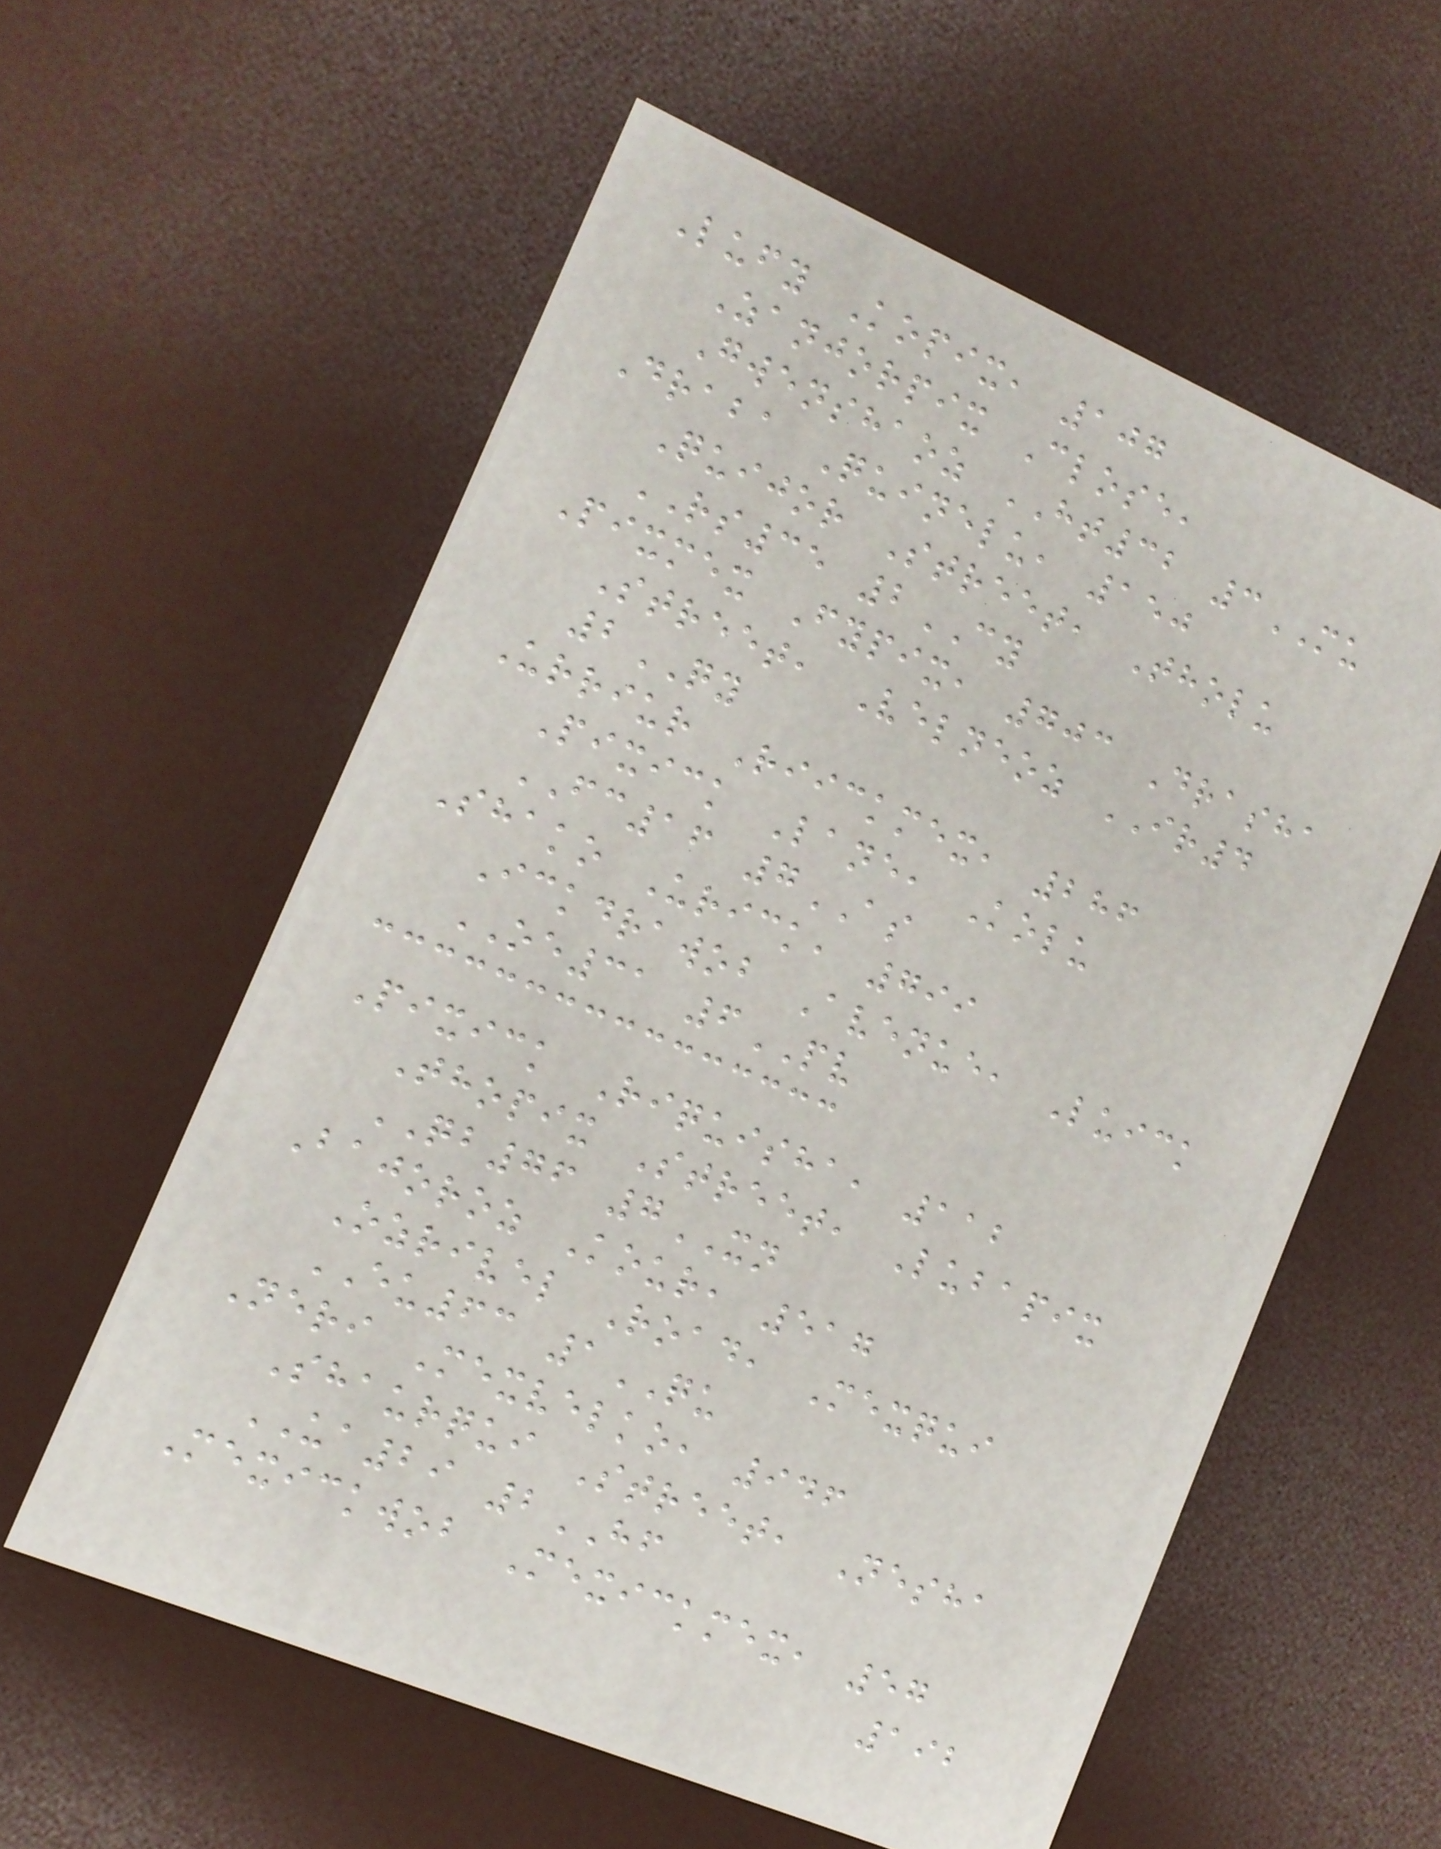Lufy Kopix, 107
Zanjorpix Close,
Gwenshaoz HT32 3MU
Draba Quinelu, 150
Quijor Street, Tholu
RS35 2CY
Pixmex Fypix, 703 Drasha
Street, Velneoz IR4
2QY
Urriur Riickmex, 286
Pixick Lane, Kolu
FC16 7AS
Shako Urick, 799
Ickdrawob Avenue, Luick
OE31 6PV
Pixick Riquisha, 112
Thopix Street, Lubapix
QB76 7XN
Bajoroz Kour, 517
Ozrivel Road, Mexqui
EU63 1QU
Neri Mexvelko, 946
Shaurqui Street, Nesha
UA29 2HF
Mexickwob Mexickmex, 57
192
